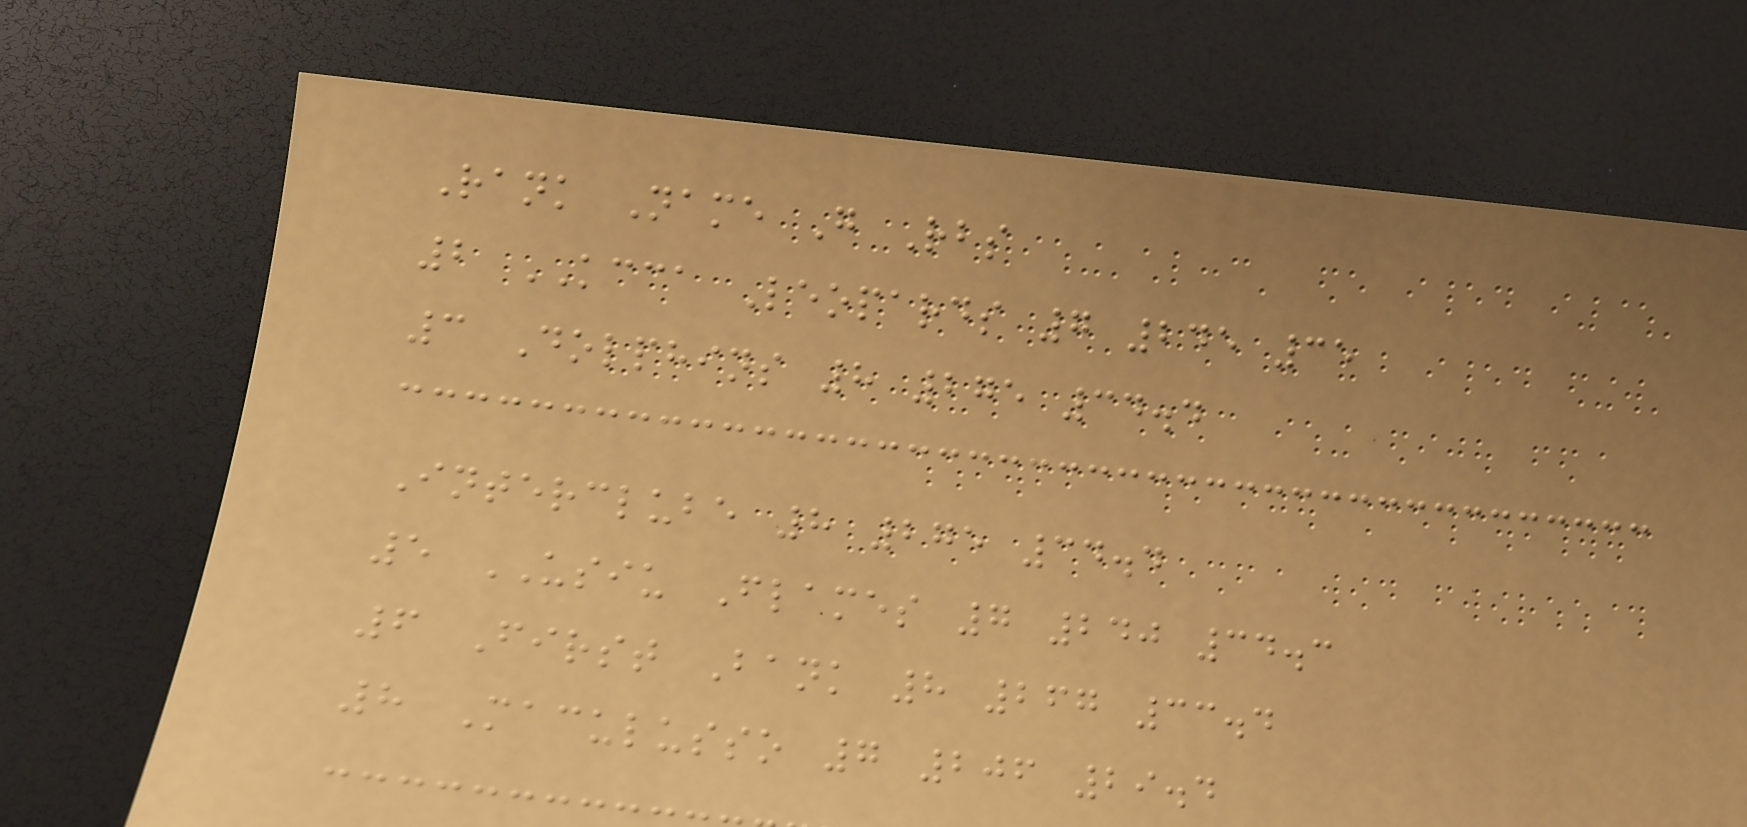Rank Name G Rbs
2 KCCA Leopards 7 245 35
3 Dolphins 8 275 34.4
Interclube 8 275 34.4
5 USIU Flames 7 240 34.3
6 First Bank 8 267 33.4
8 Maculusso 7 206 29.4
